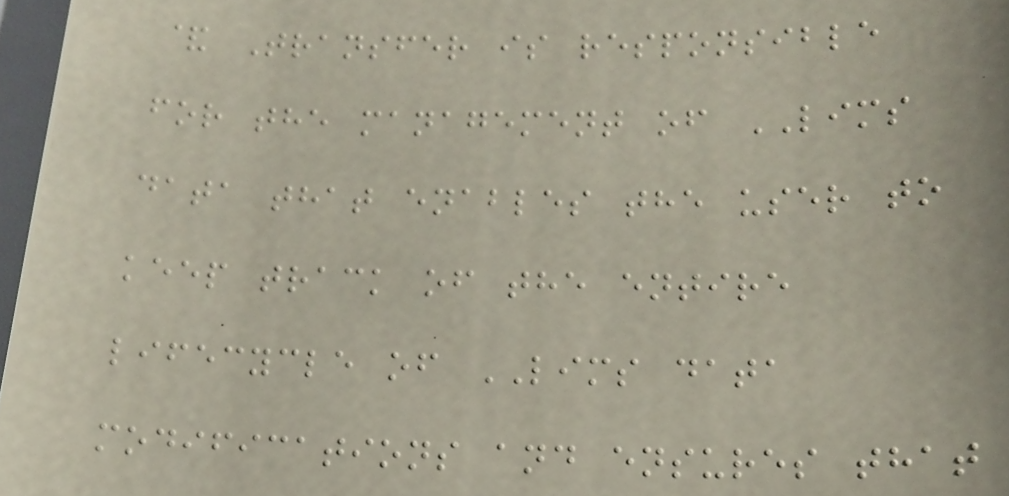& Transfer is responsible
for the management of LIMS
data that enables the user to
keep track of the entire
lifecycle of LIMS data
modifications and ensures that
